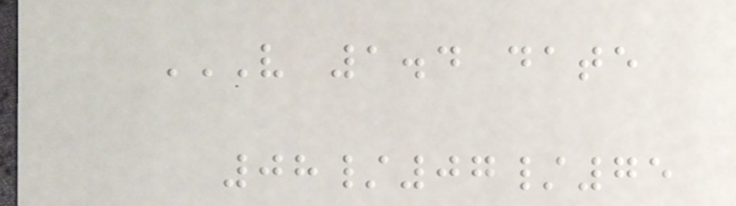V 1.4 DATE
08/07/75
